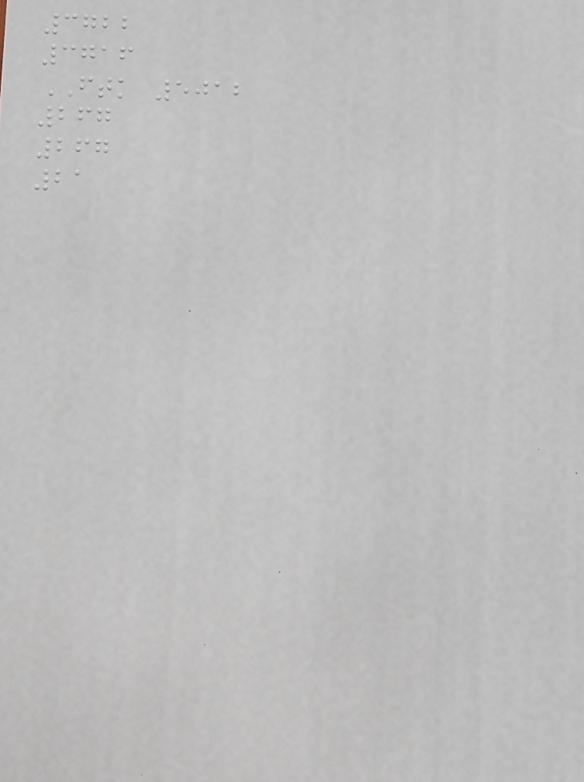3722
3716
FTK 5012
267
267
21
